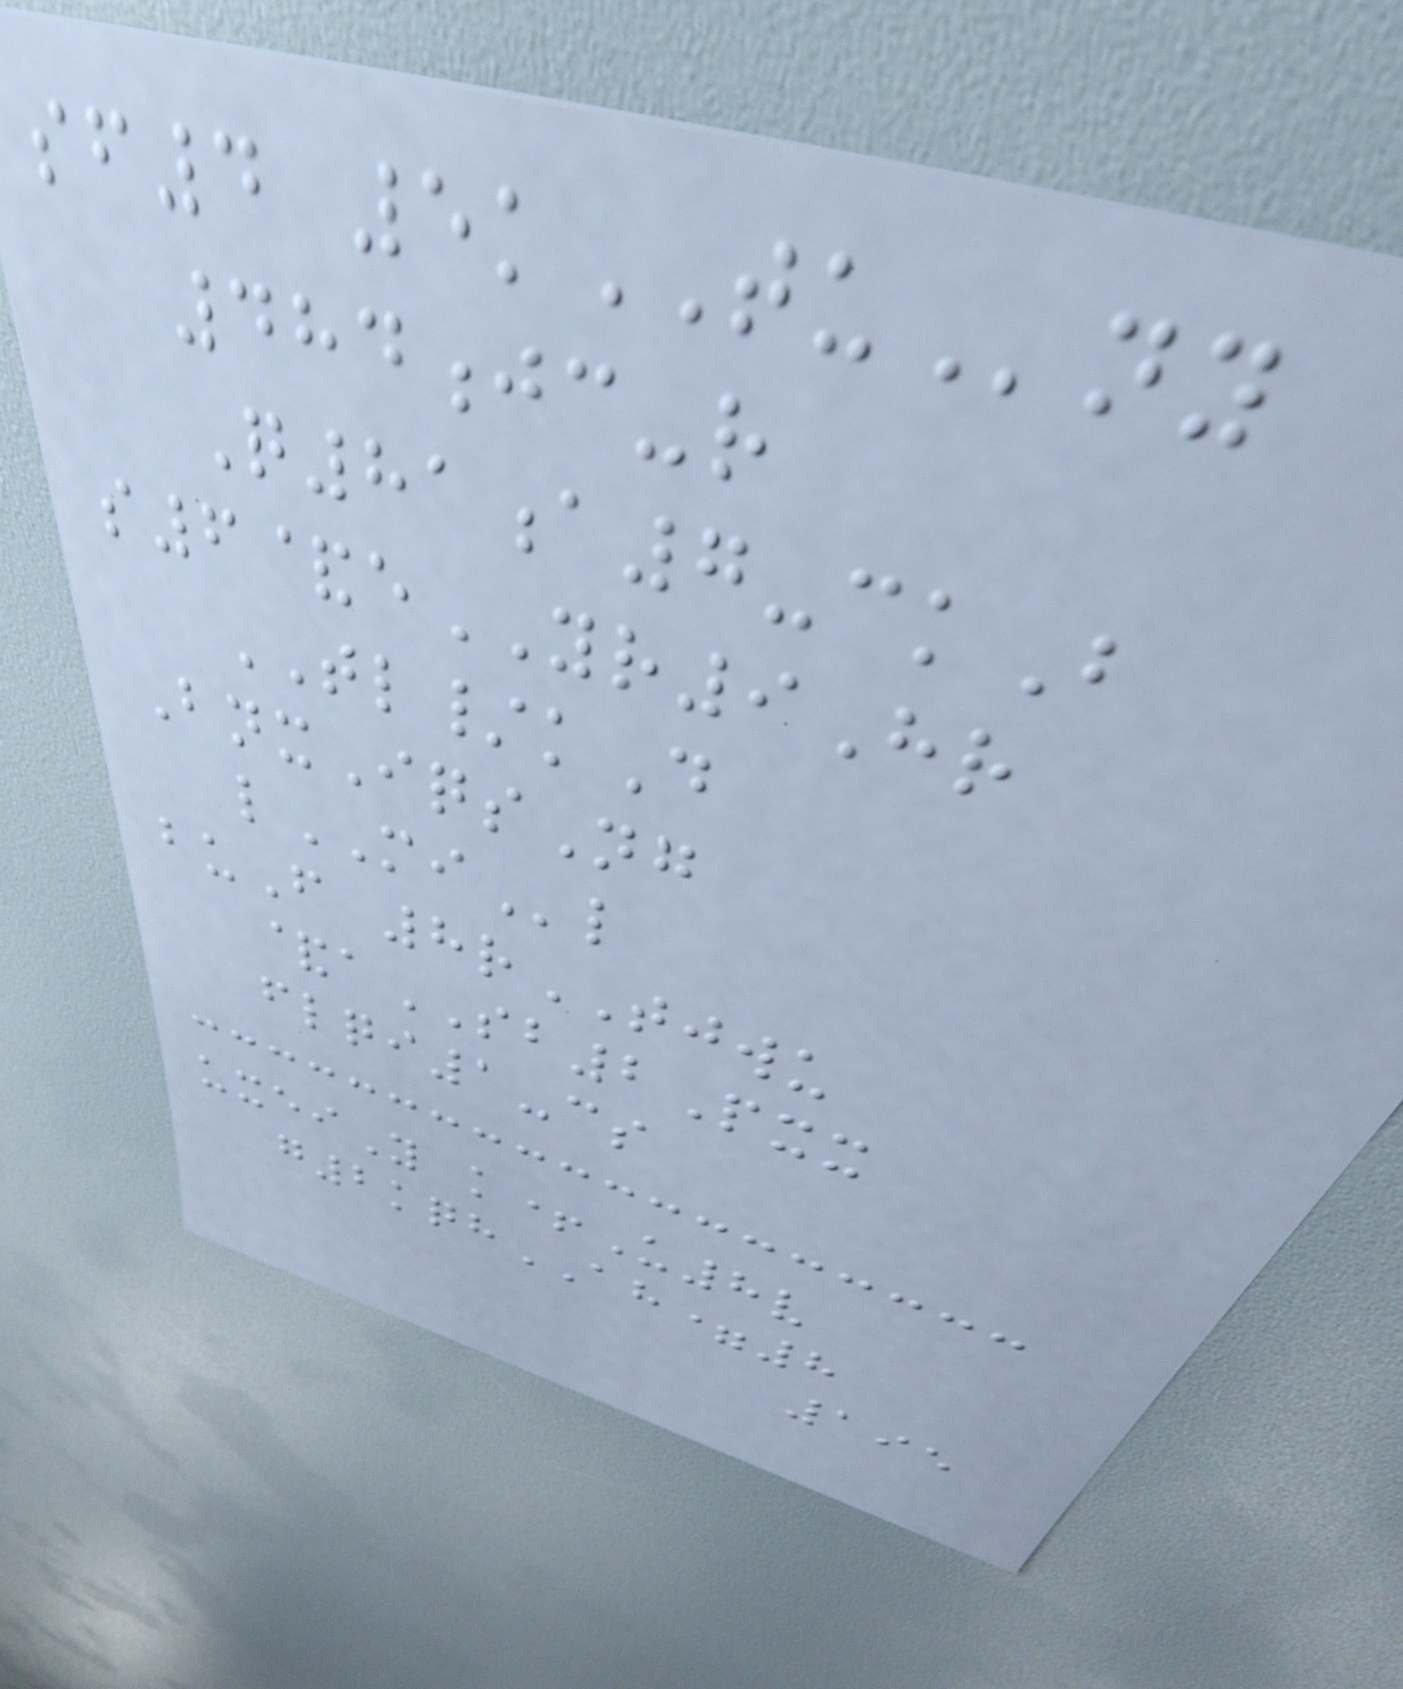sf4 5kTUny
484jc-r
Q81a7-ckB
s6&eYR9Hr
TL/kD
BnxIqsNg
lMIl
buF 8rTJWU
&aSB2Pxx
flqi1-cs
uxeiY k+U8v
g2kqhAH=8
195
